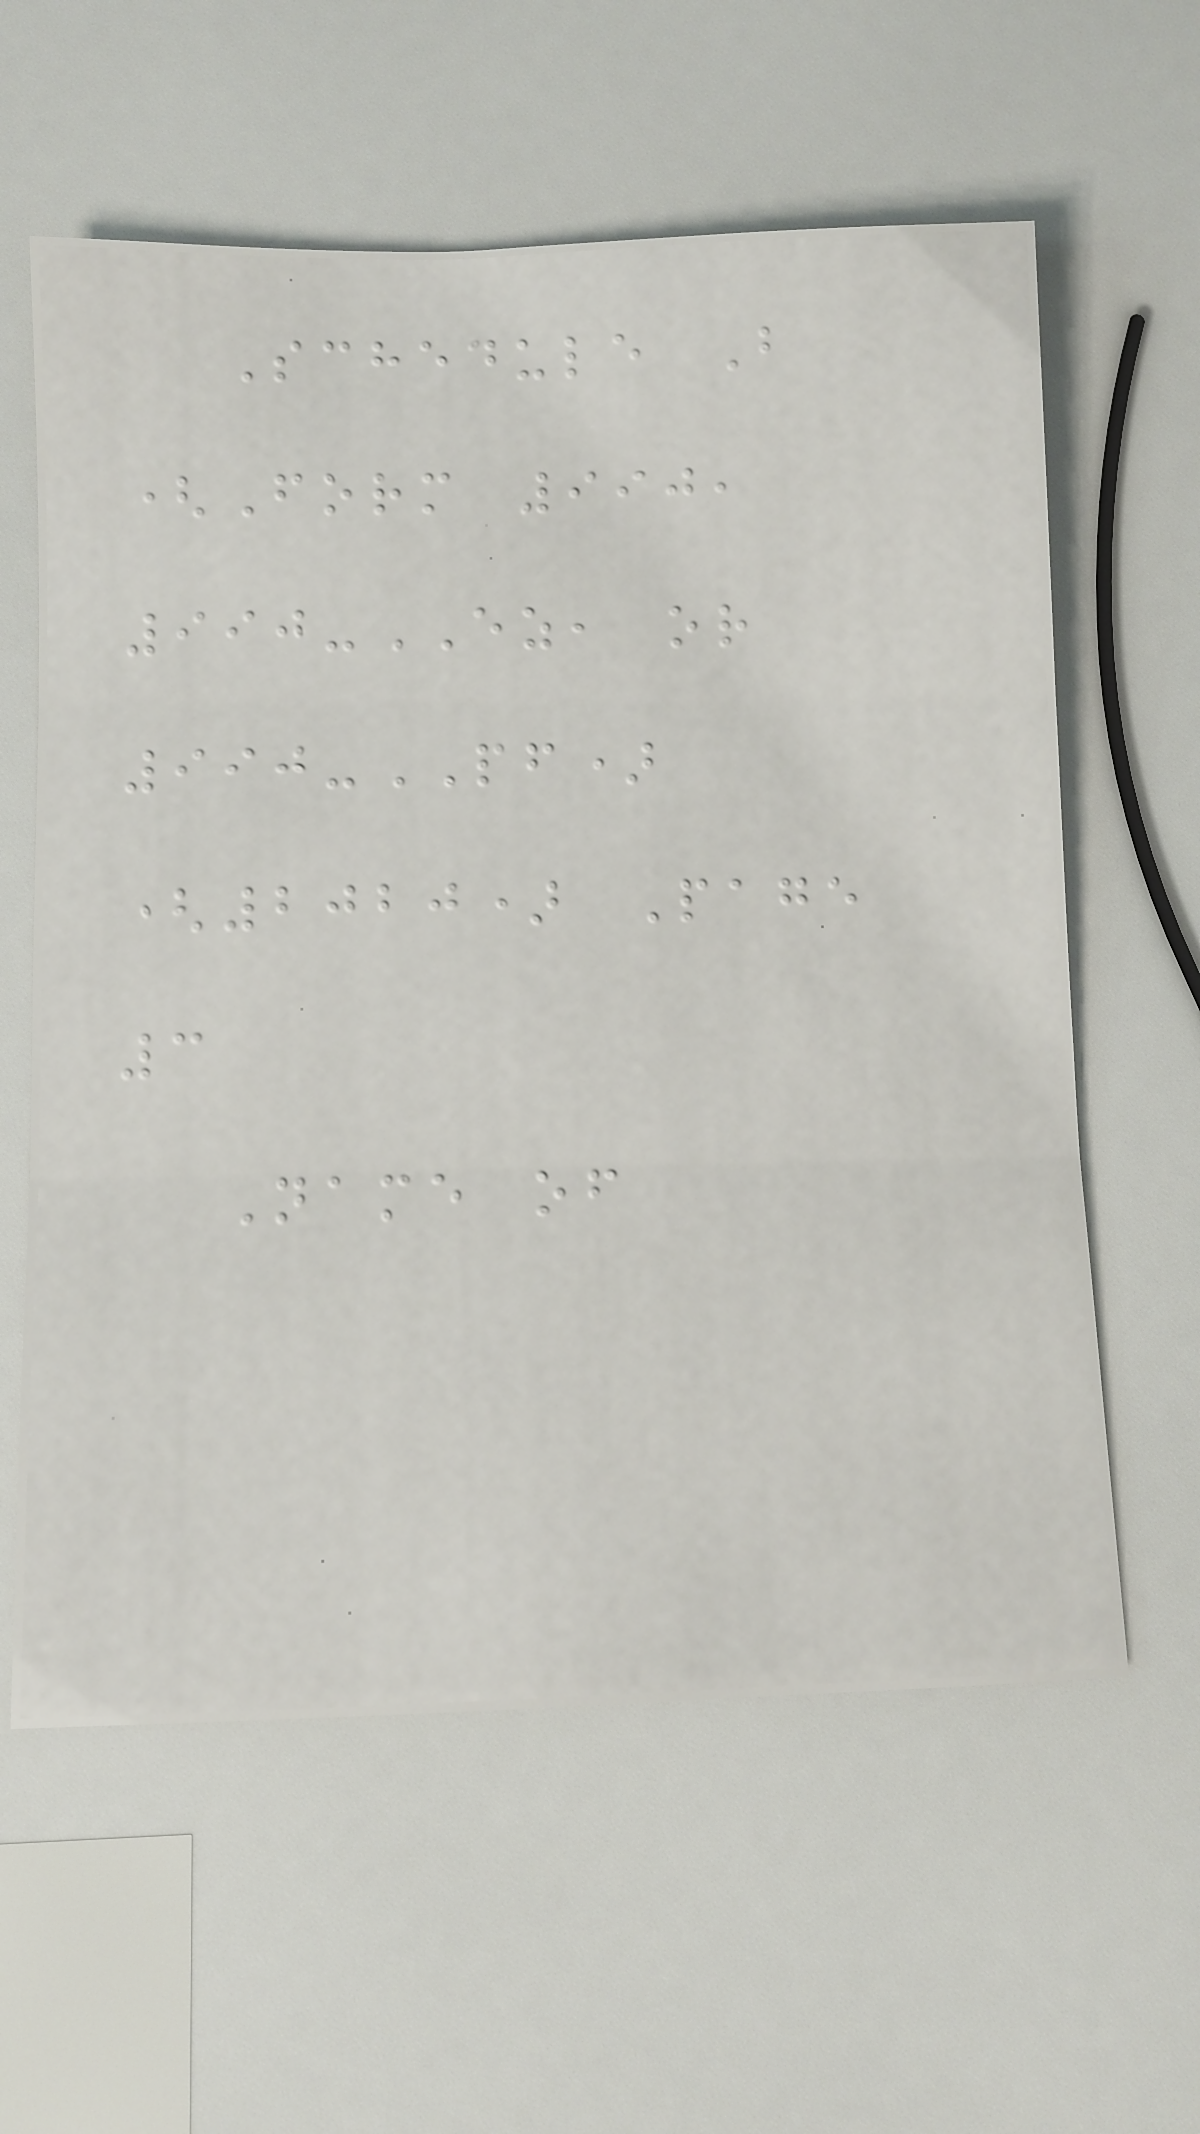Schedule B
(Form 990,
990-EZ, or
990-PF)
(2020) Page
3
Name of
